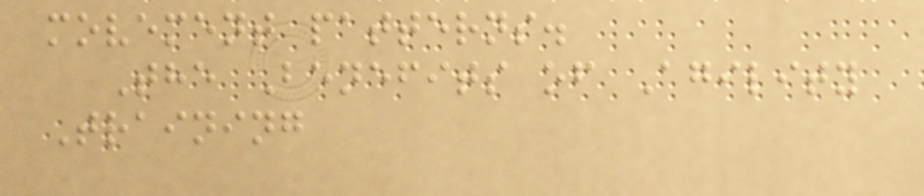movement patterns.
The Benefits of Agility
Training
